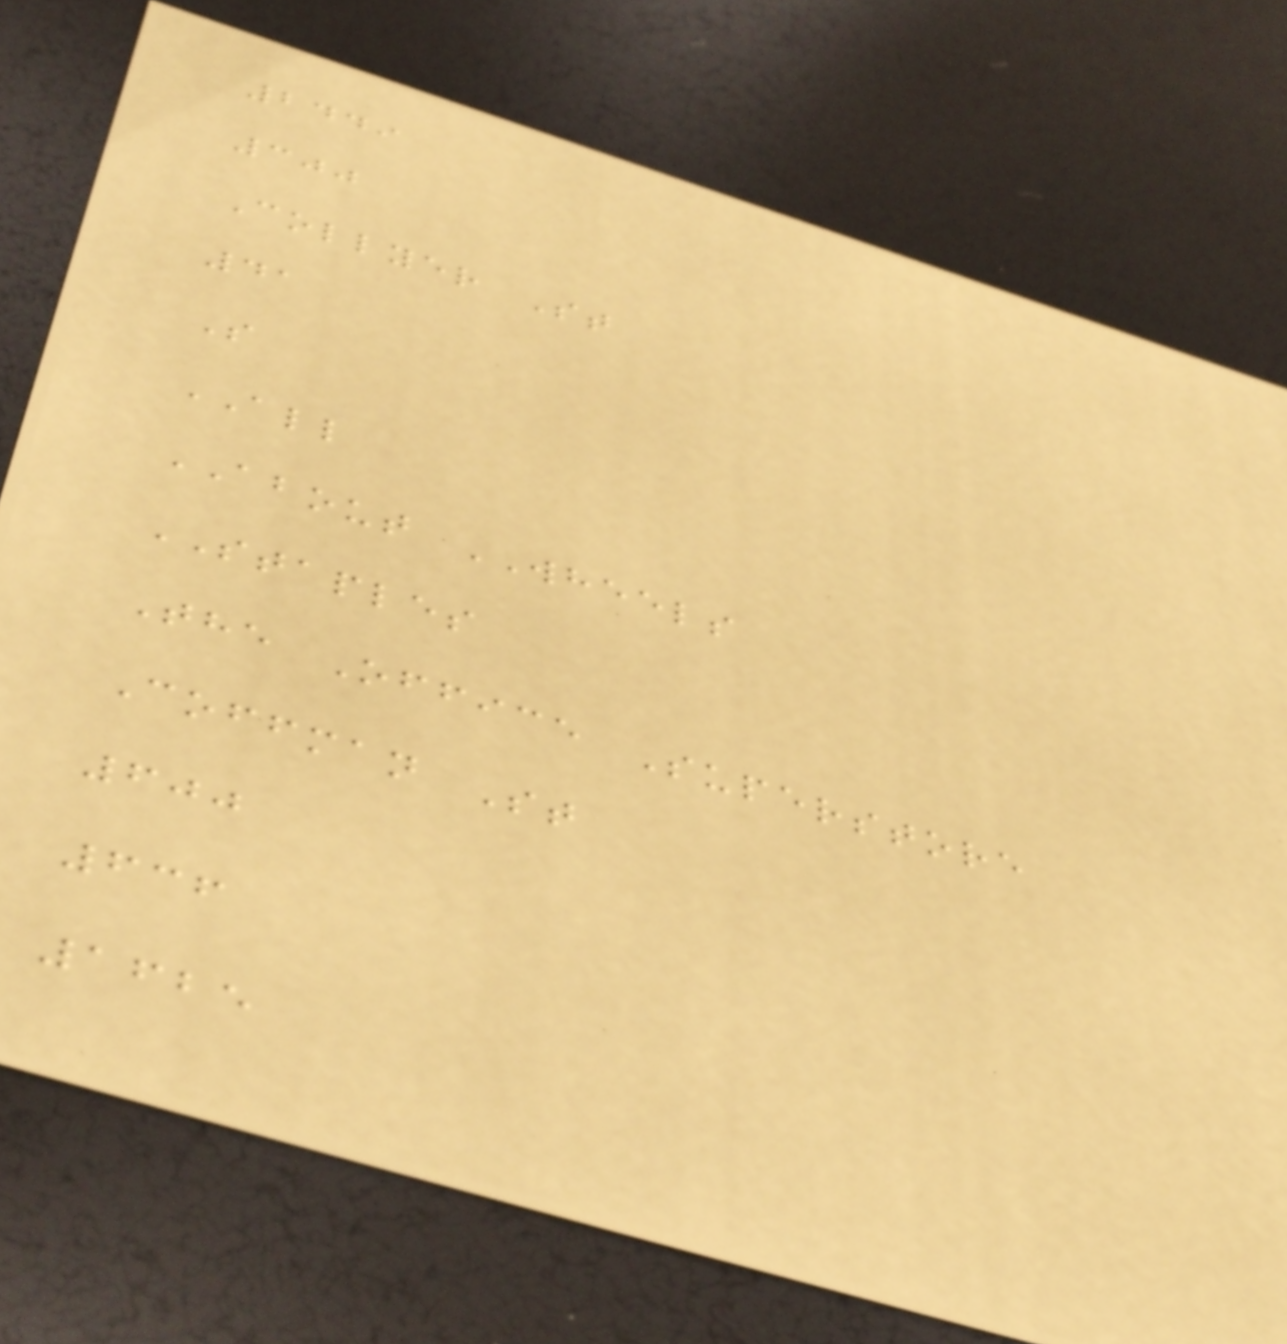2449
300
Collyer St
41
S
ALL
ABOUT WHEELS
STAPLES
The Office Superstore
Coffman St
600
636
1625
